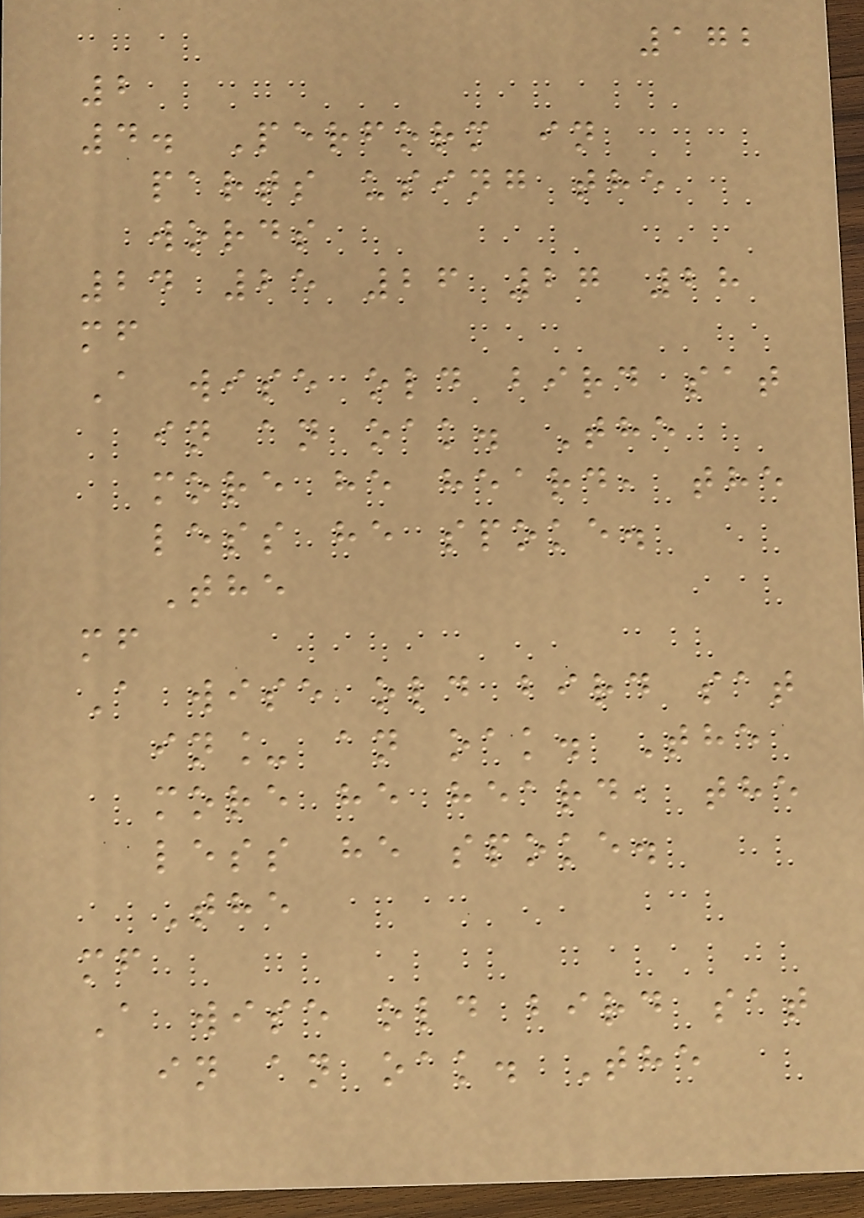172
2
4. Perform in
parts using the
words
24 25 26 27 28
mf
A wise old bird sat
in an oak. The
more he heard, the
less he spoke.
The
mf
A wise old bird sat
in_ an oak. The
more he heard, the
less he spoke.
The
mf
A wise old bird sat
in an oak. The
